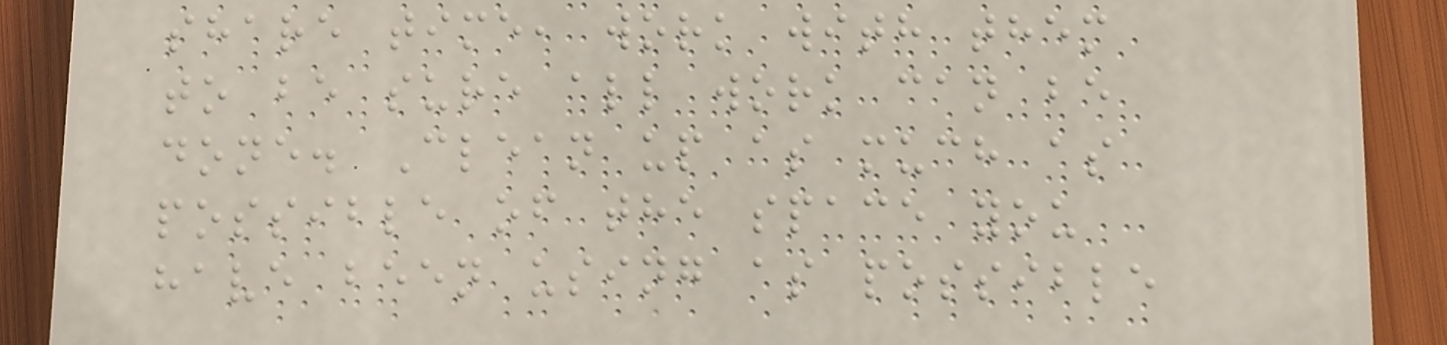share time, work with them
to be sure all work can be
done. Clean up as much as
possible of the space you
have been using as possible
